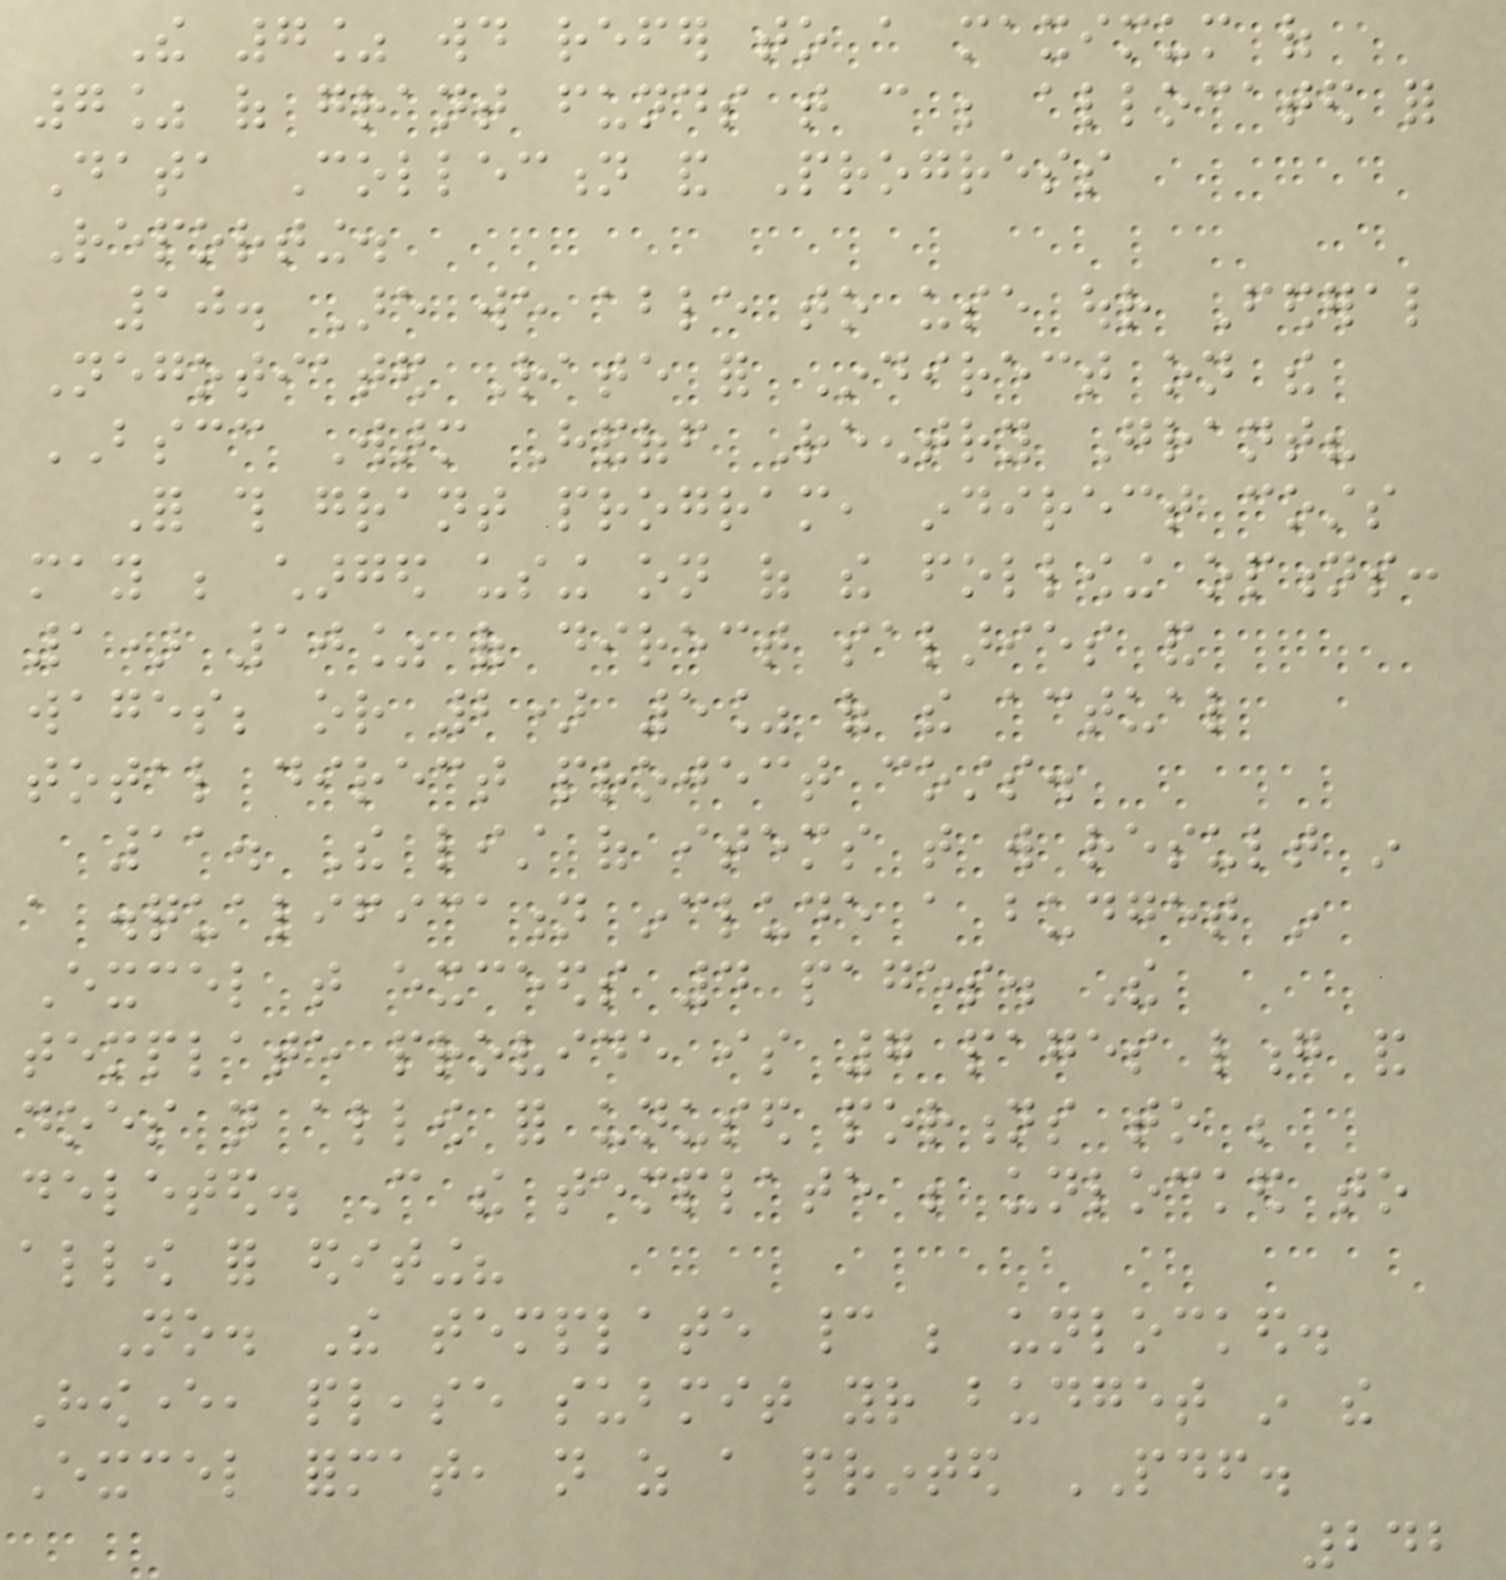The 7% would refer to a maximum of
7% of grant funds that can be allocated for
Data Collection and Progress
Reporting.
10. Are we able to use our Federal
Negotiated Rate for Indirect on the
BSCC Warm Handoff Reentry Grant?
For this grant program, indirect costs
may be charged using on of the following options:
1) 10% of direct salaries and
wages; or 2) 5% of the actual
total direct project costs.
11. The list of items that will result in
a disqualification include a budget in
Excel that exceeds 4 pages. The
template provide is 7 pages long and
does not allow for unused portions to be
deleted. Can the template be unlocked to
allow for editing?
No. The template cannot be unlocked.
However, please submit your budget in the
Excel format, not as a printed PDF.
242
